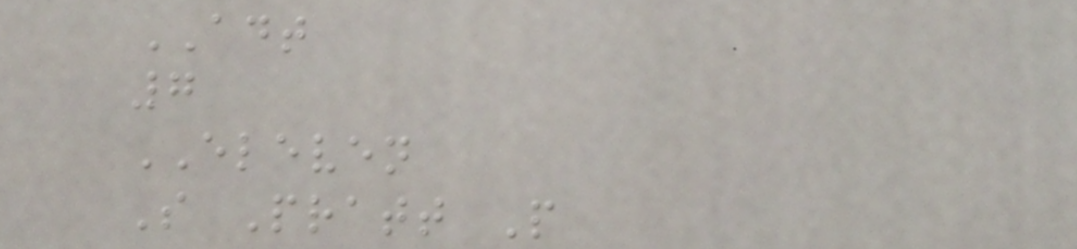ADT
7
ELEVEN
S Pratt P
